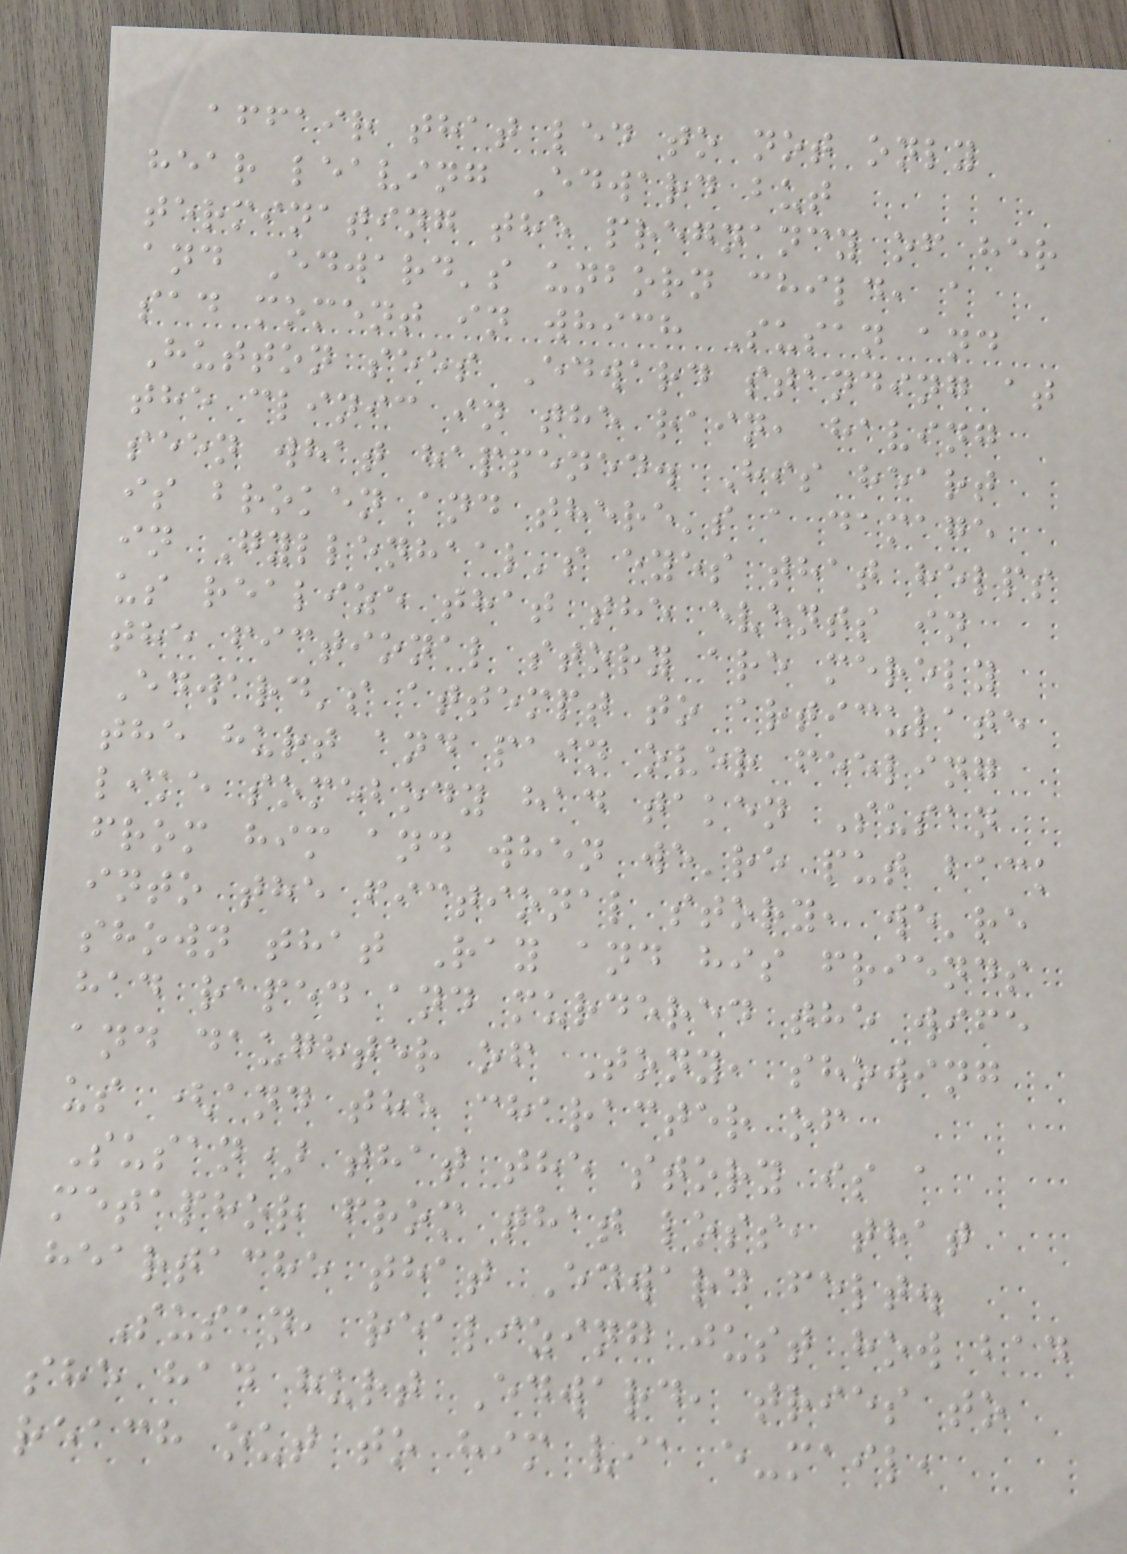affair that led to not only
hear leaving Edward but
terminating the pregnancy of her
and Edward's unborn child, a
sad moment in which Susan and
Hutton sees Edward standing at
the clinic in the rain, having
seen what happened. His heart
is broken and there's a damage
in Gyllenhaal's eyes that helps
us realize that the events in
the fictional story are merely
Edward's attempt to articulate
the hurt and pain over feeling
like somebody had taken Susan
from him and when we're put back
into the fictional story, we're
shown that Ray and his friends
had raped and murdered the wife
and daughter of Tony, showing
us (and the character of
Susan) that the story is a
metaphor from that loss, that
heartache that Edward felt.
Susan, realizing just how bad
she had hurt Edward, tries to
reach out to him via e-mail,
